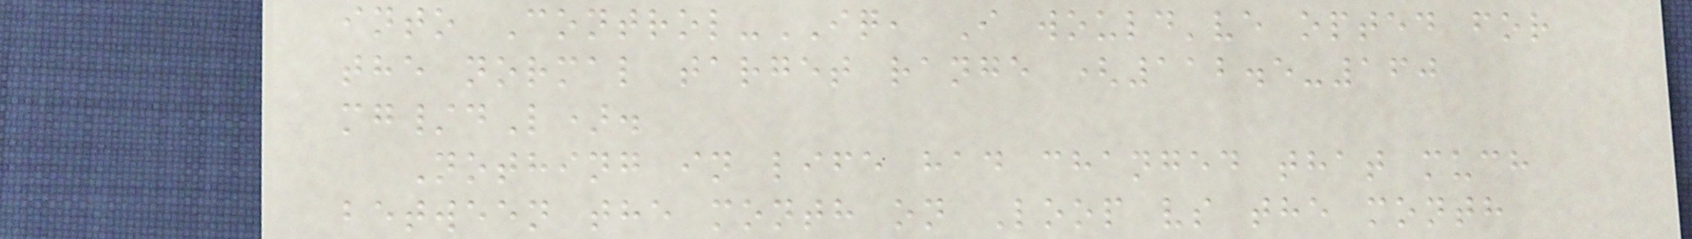into Control-IQ, I would've opted for
the normal target range (112.5-160
mg/dL).
Nothing in life had changed that much
between the month on Loop vs the month
